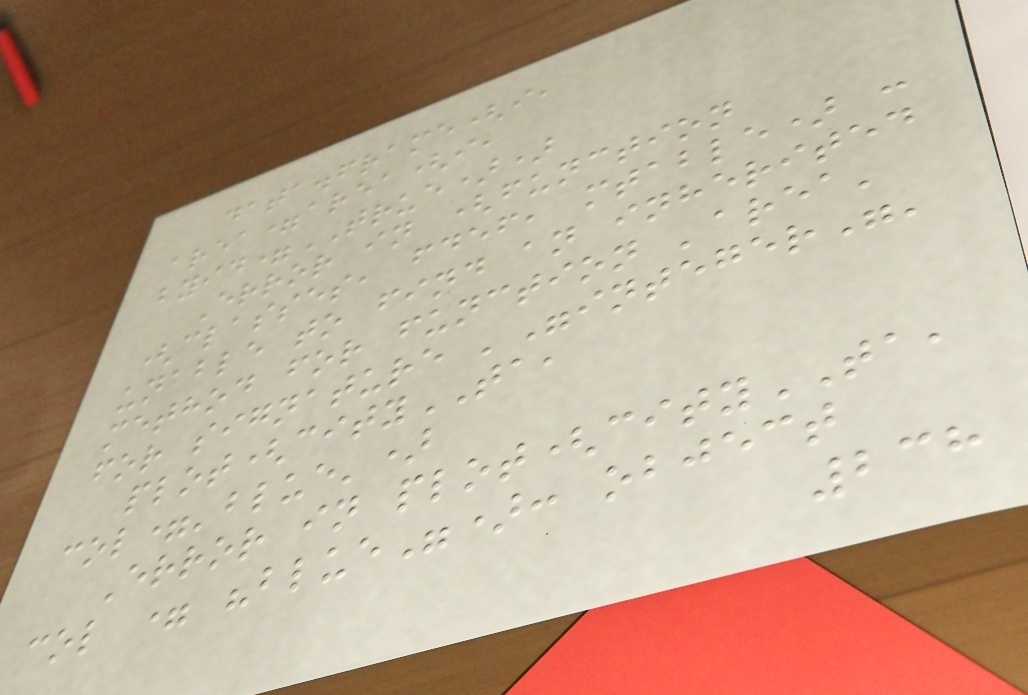data.frame(i,
area=area(i,
byid=TRUE))
Error in (function
(classes, fdef, mtable) :
unable to find an inherited
method for function 'area'
for signature '"integer"'
plot(cityTA,
col='blue')
Error in plot(cityTA,
col = "blue"): object
238
